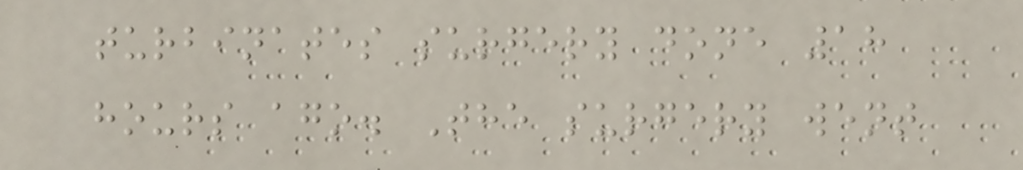turbinates surgery done 18
hours ago. The surgery went
